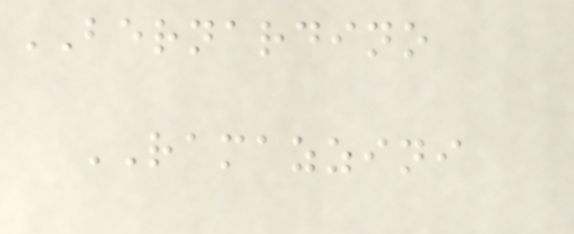BERNARDINO
RAMAZZINI
